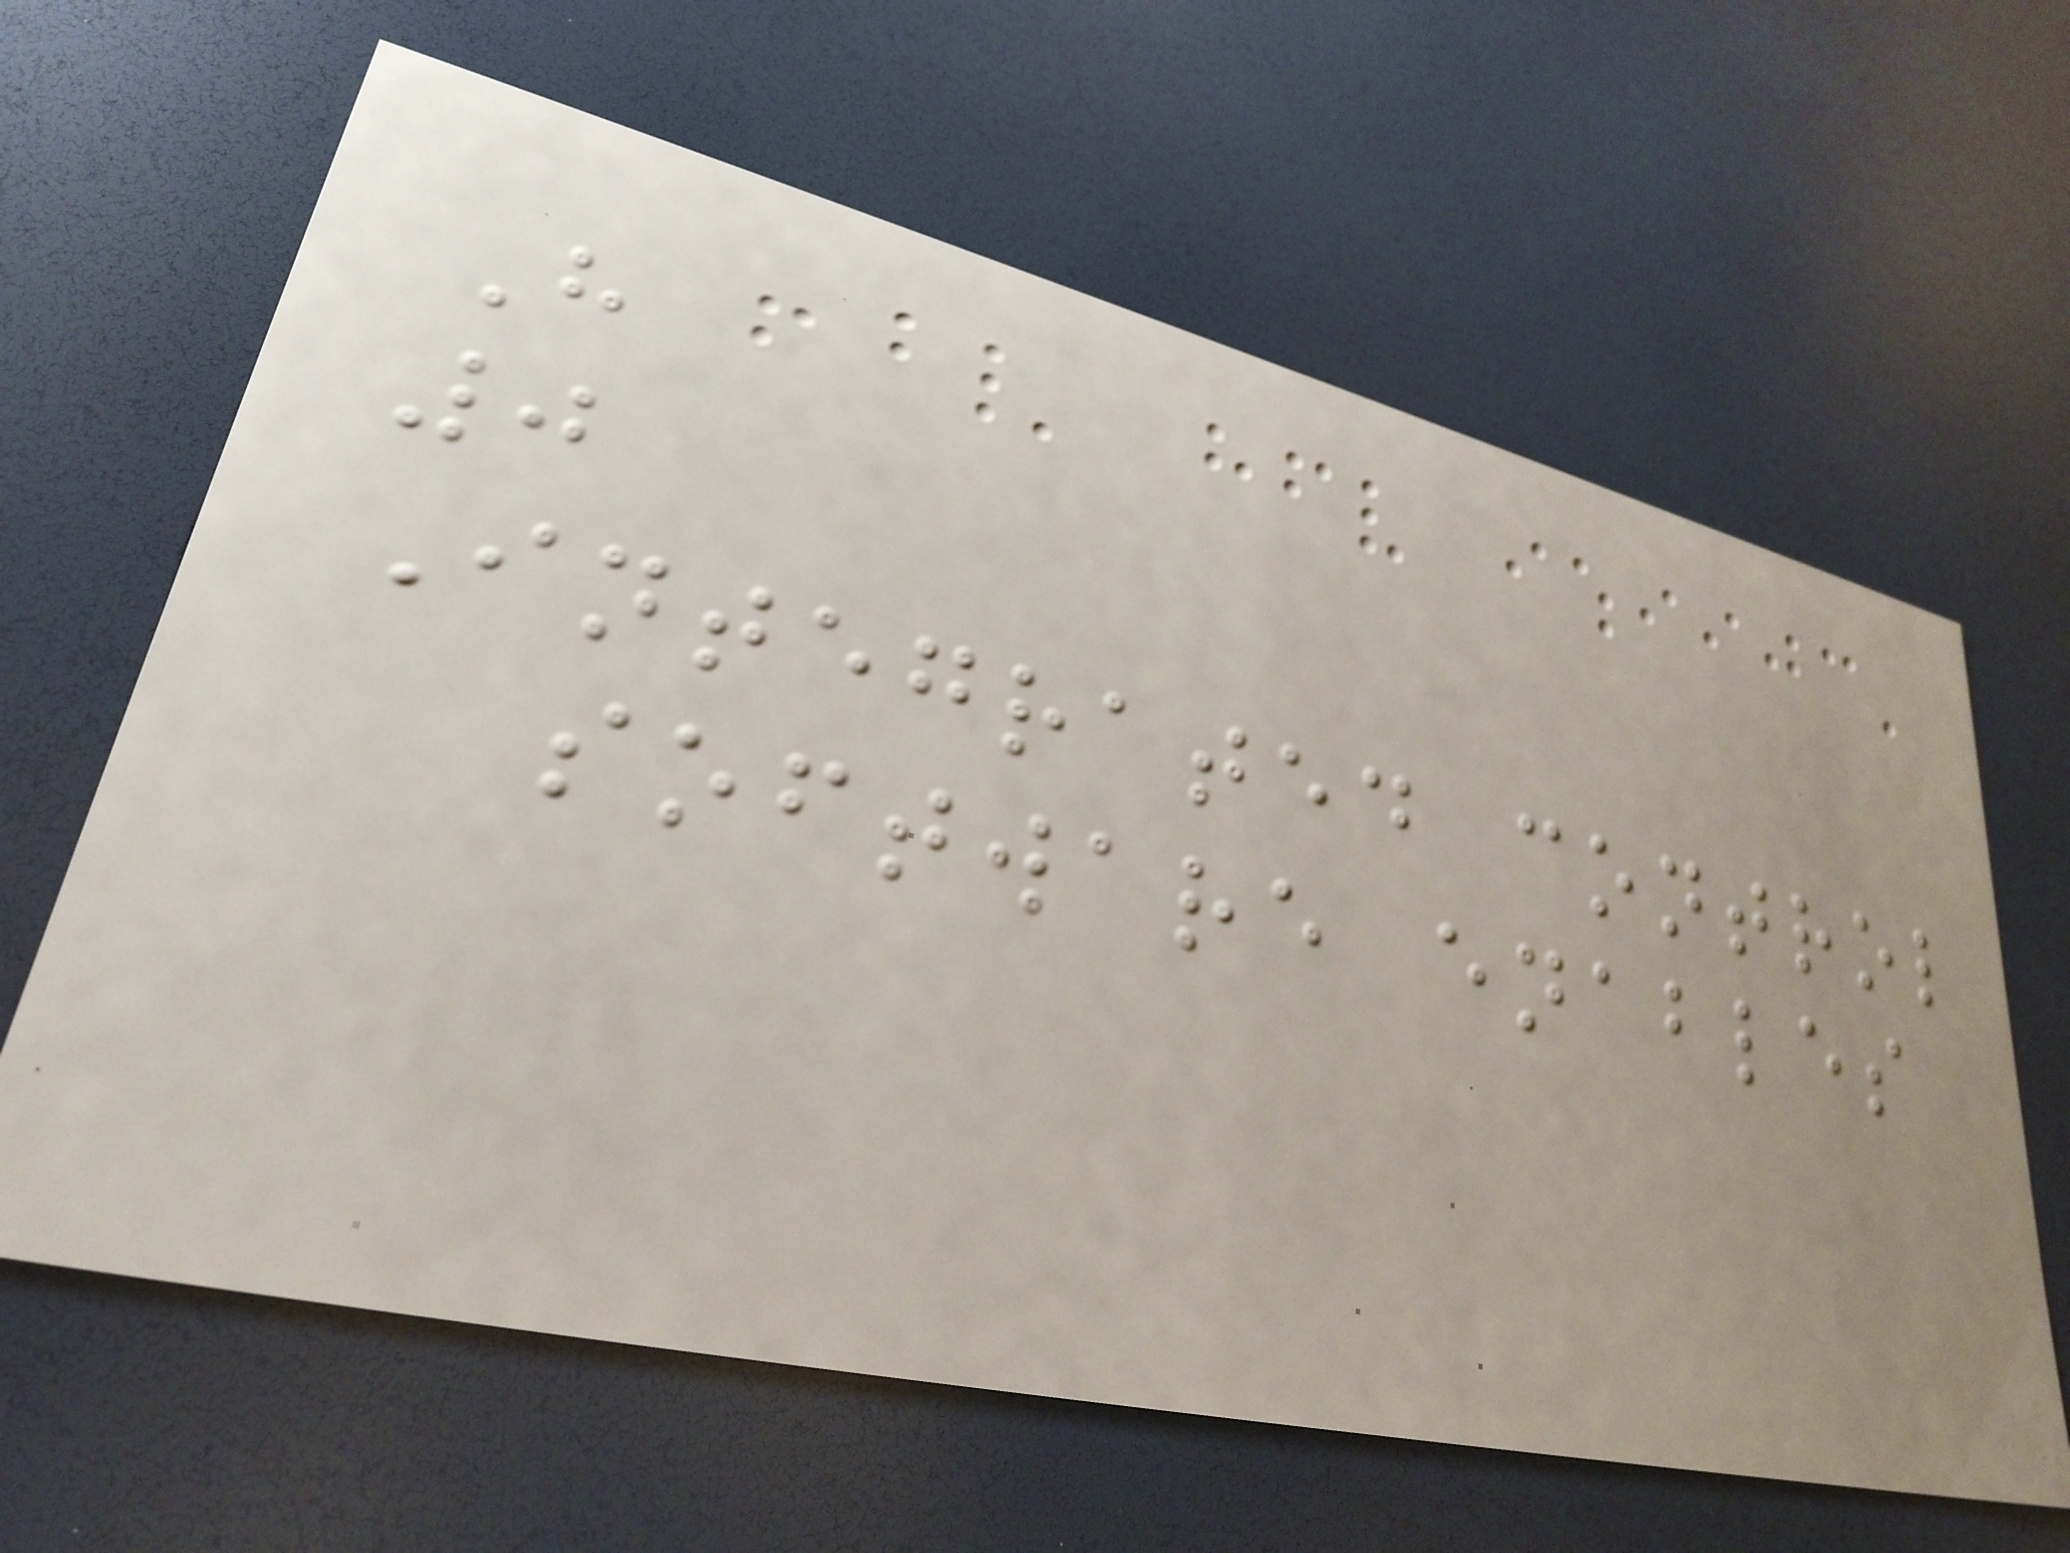H
0
Integrated control
software enables
